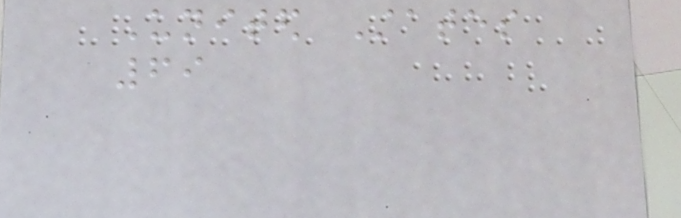United States
69
